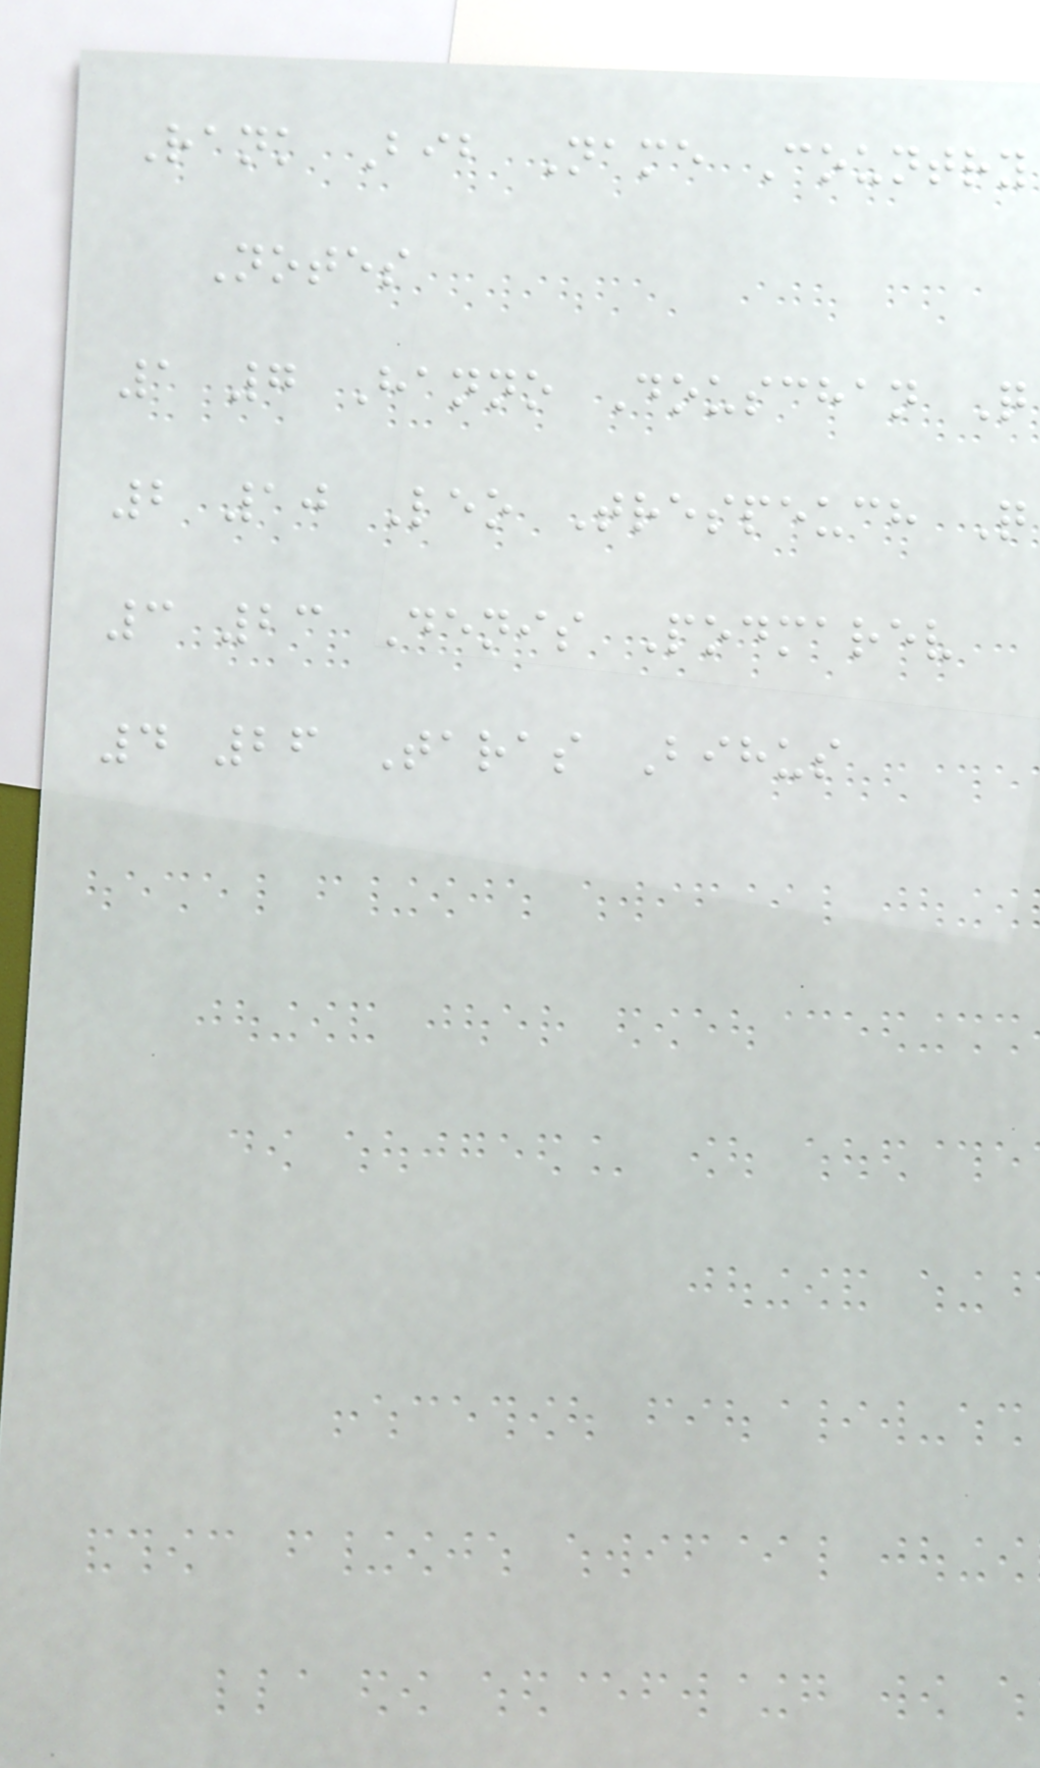Rank Bib Name Country
Notes
1 7 Hanno Douschan Q
2 10 Leo Trespeuch Q
3 23 Denis Podmarev
4 26 Taras Bihus
